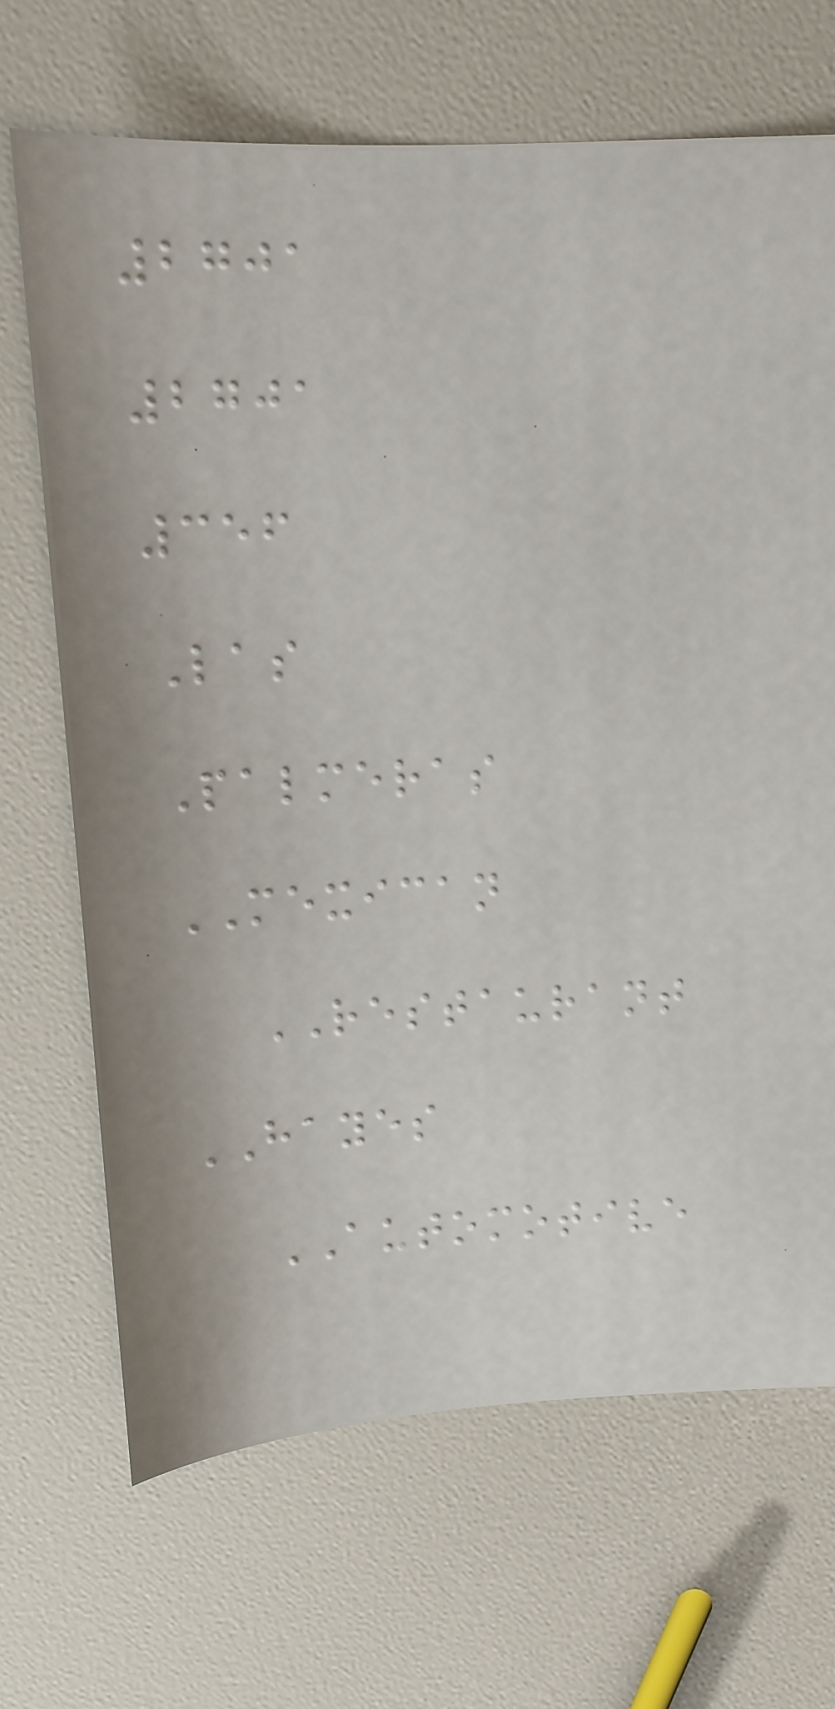2701
2701
356
Las
Palmeras
MEXICAN
RESTAURANT
HAYES
AUTOMOTIVE
